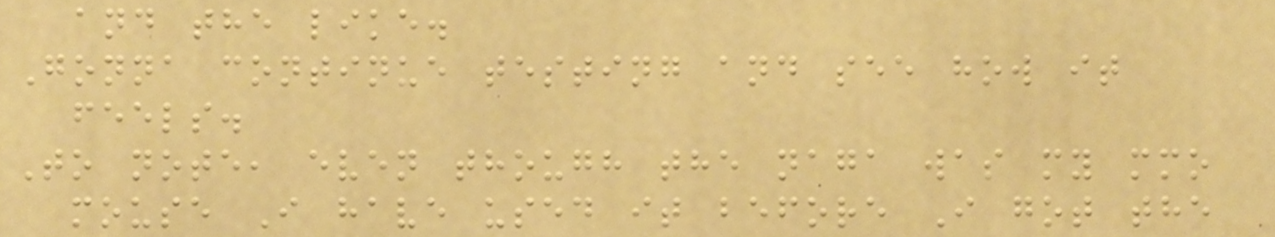and the like.
Gonna continue testing and see how it
feels.
To note, even though the naga was my mmo
mouse I have used it before I got the
